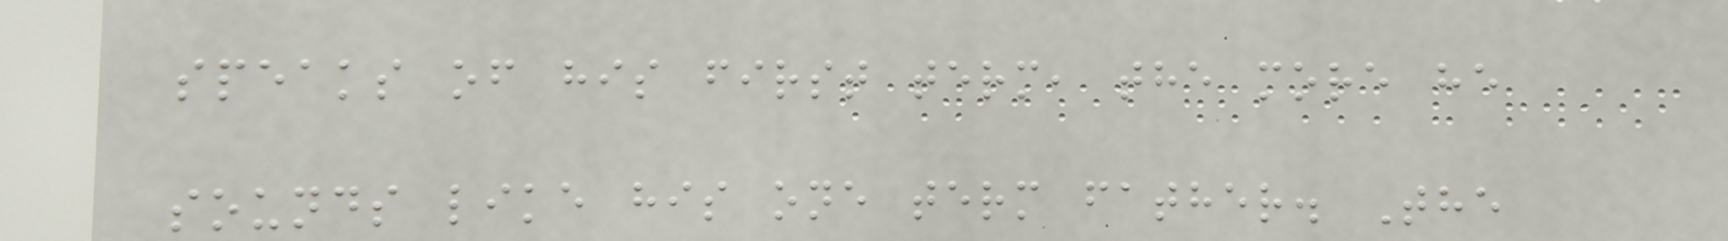speaks of his first term, the more he
sounds like his one term father. The
